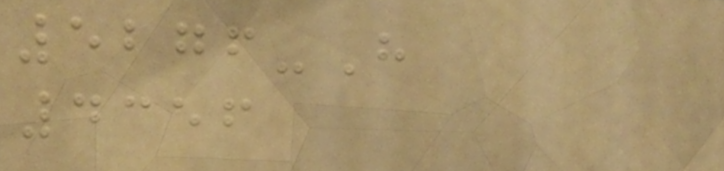5276-H
4356
